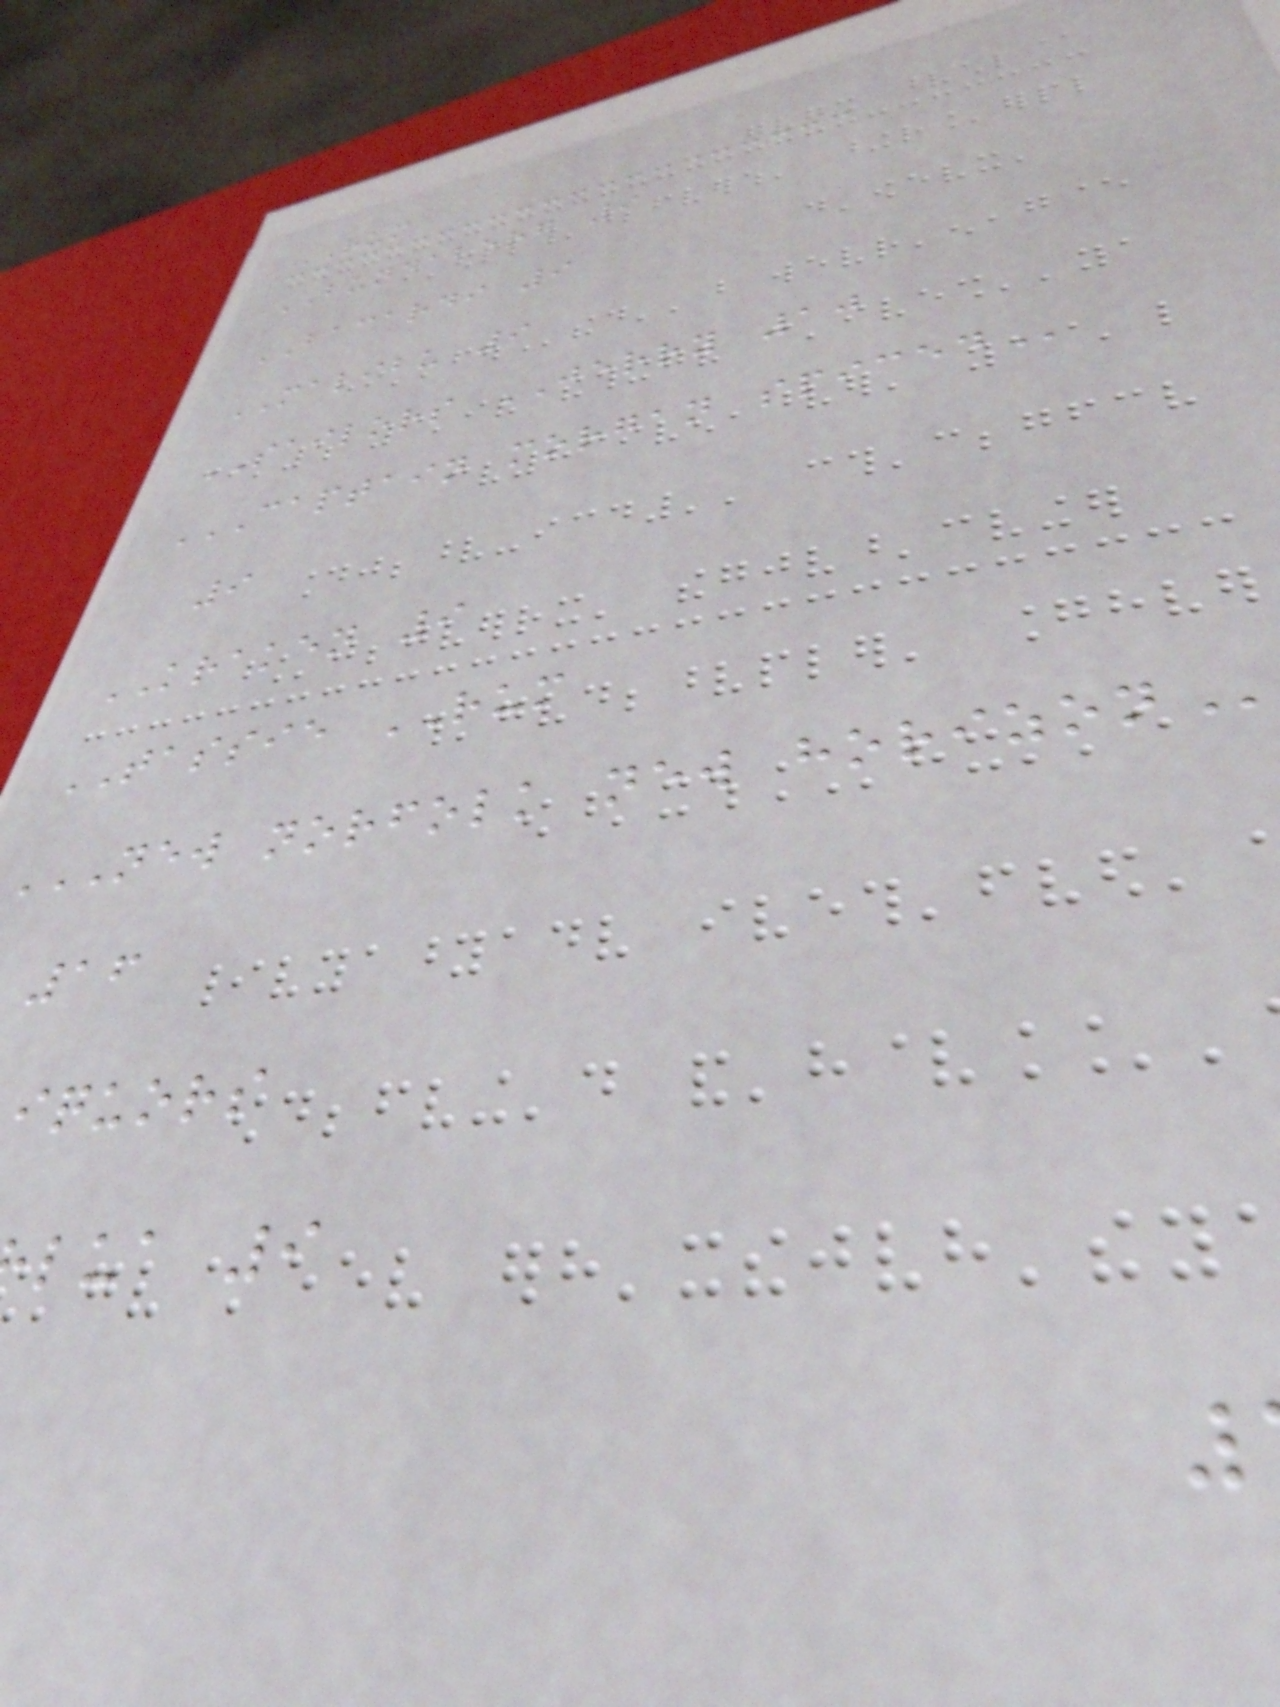RUM
BUNDABERG 9
BACARDI 9
MALIBU 9
SAILORS JERRY 10
CAPTAIN MORGAN SPICED
9
KRAKEN 9
TASSIE RUM
16
iquors
lua 9
